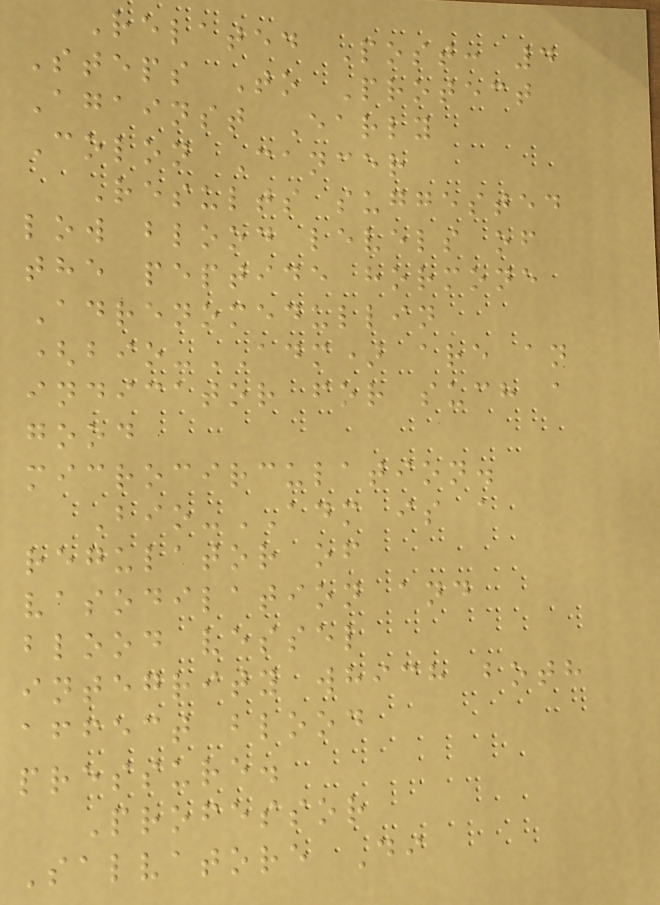Related Post: 4
Steps To Protect
Against Early
Colon Cancer
Results suggested
low blood levels of
the peptide hormone
Adrenomedullin
(bio-ADM) are an
indicator for such a
good
microcirculation.
Bio-ADM is a
regulator of
vasodilation and
blood vessel
integrity which both
affect blood
pressure.
Professor
Salvatore Di
